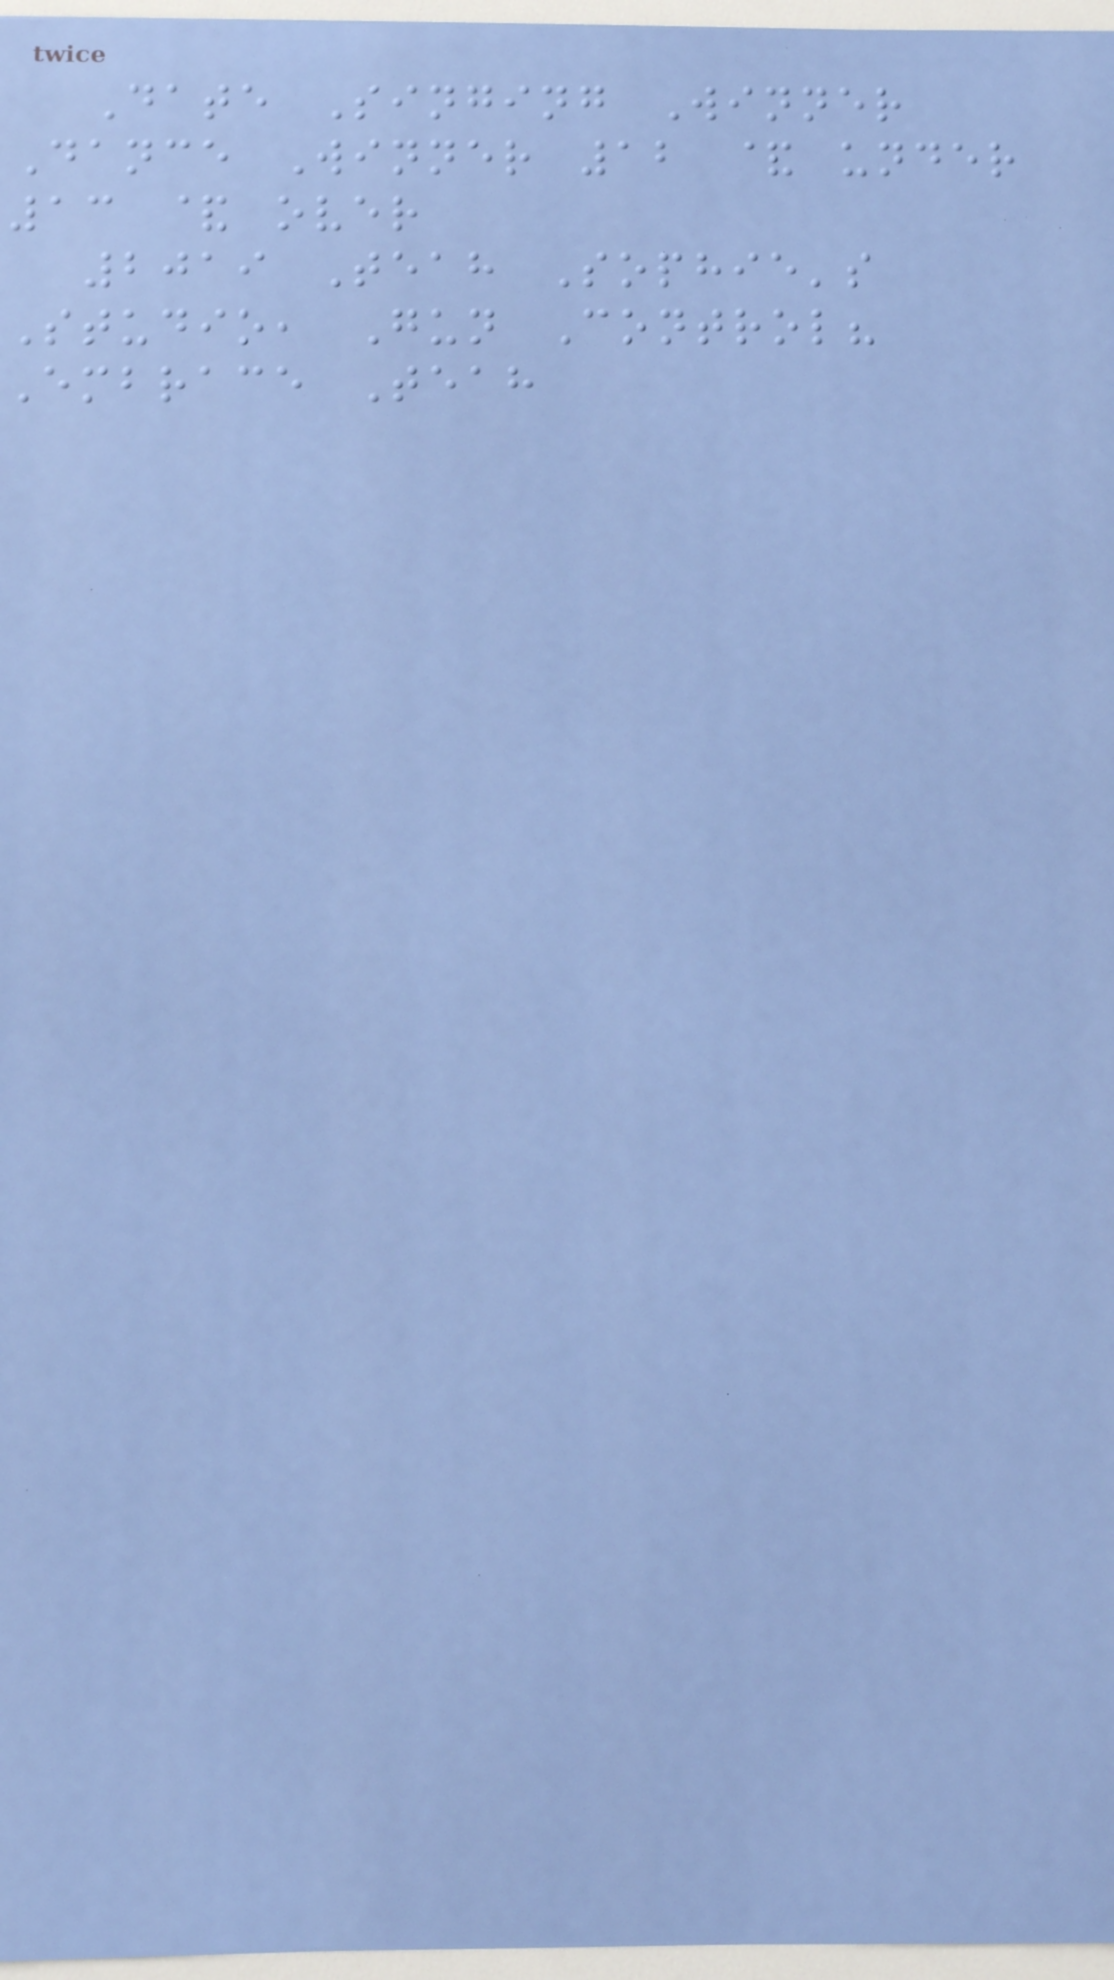Date Singing Winner
Dance Winner 12 & under
13 & over
2019 Teah Sophie's
Studio, Gun Control?
Embrace Teah
